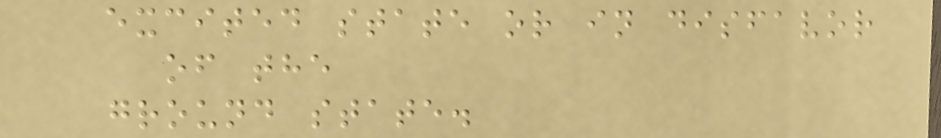excited state or in disfavor
of the
ground state.
